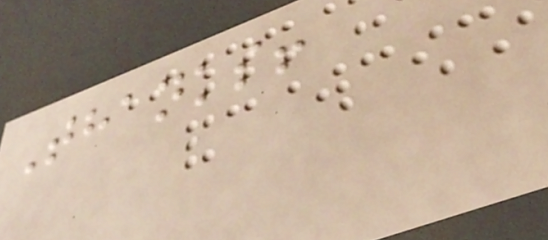Thanks!
